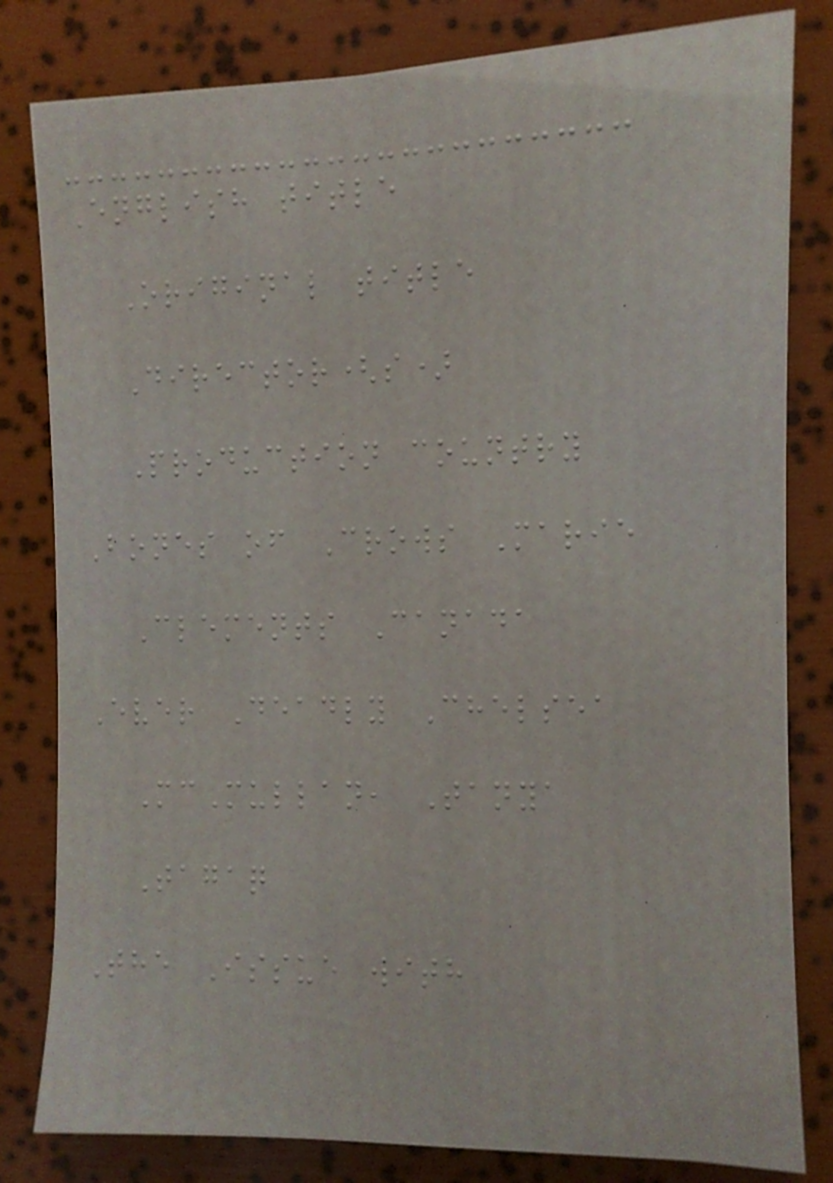English title
Original title
Director(s)
Production country
Bones of Crows Marie
Clements Canada
Ever Deadly Chelsea
McMullan, Tanya
Tagaq
The Issue with
